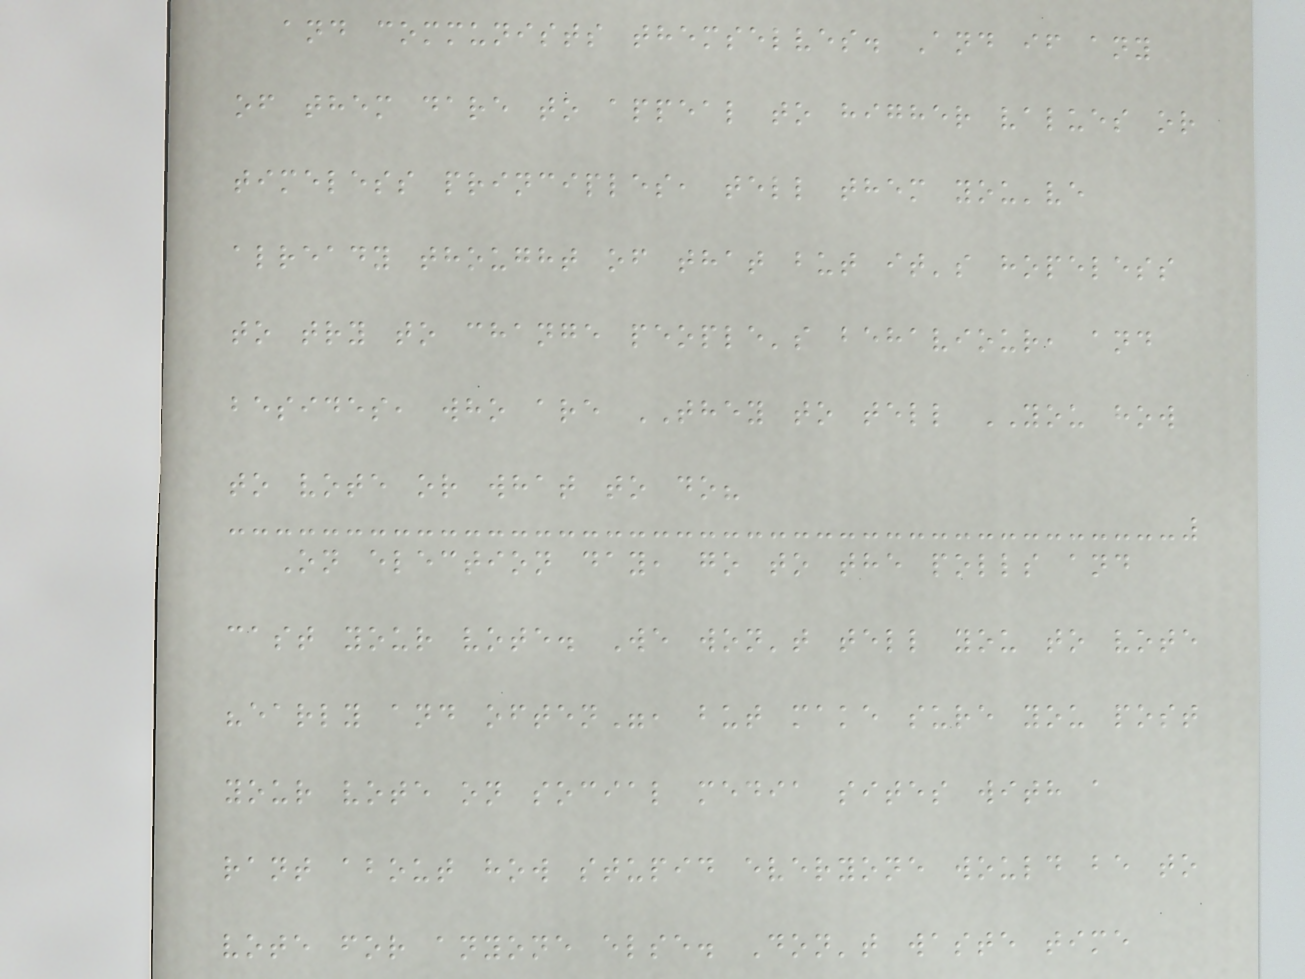and communists themselves. And if any
of them dare to appeal to higher values or
timeless principles, tell them you've
already thought of that but it's hopeless
to try to change people's behaviour, and
besides, who are THEY to tell YOU how
to vote or what to do?
On election day, go to the polls and
cast your vote. We won't tell you to vote
"early and often", but make sure you post
your vote on social media sites with a
rant about how stupid everyone would be to
vote for anyone else. Don't waste time
